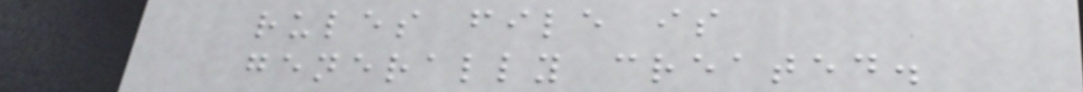rules file is
generally created.
